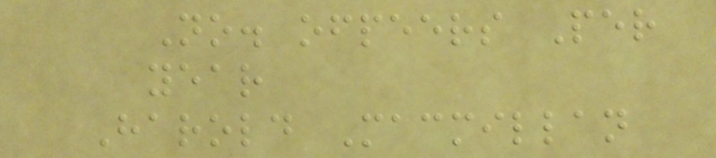No. ofpeers Per
year
Harold Macmillan
